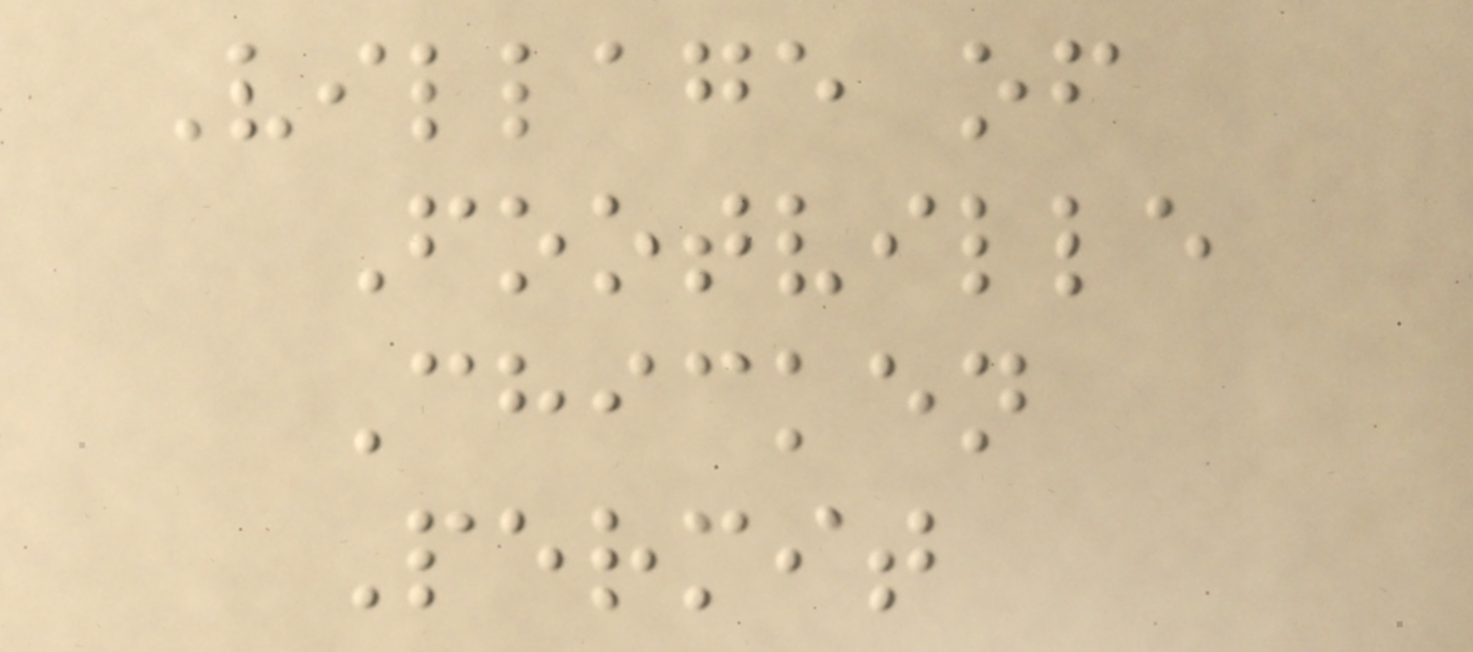Village of
Footville
Chicken
Permit
